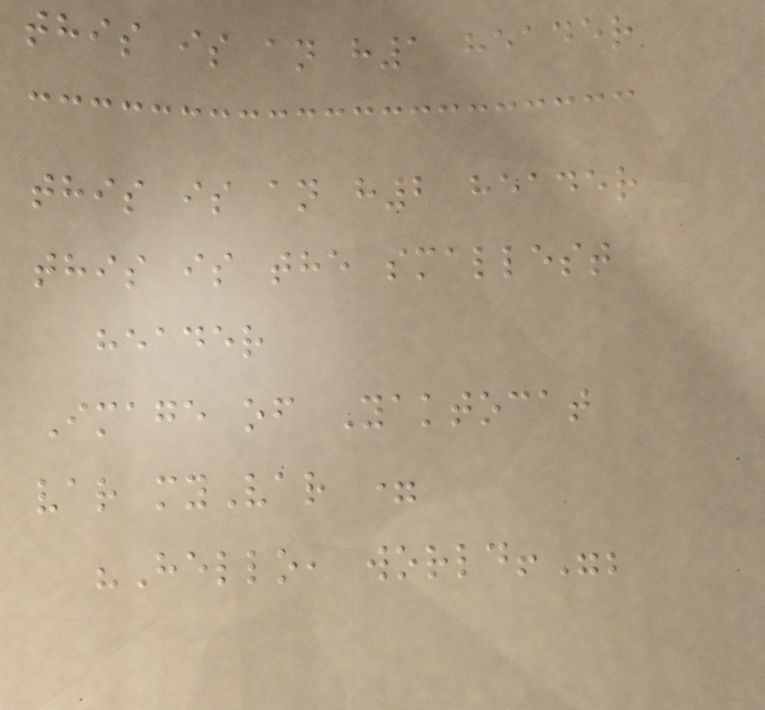this is an h1 header
this is an h2 header
this is the smallest
header
Image of Yaktocat
var myVar =
"Hello, world!";
